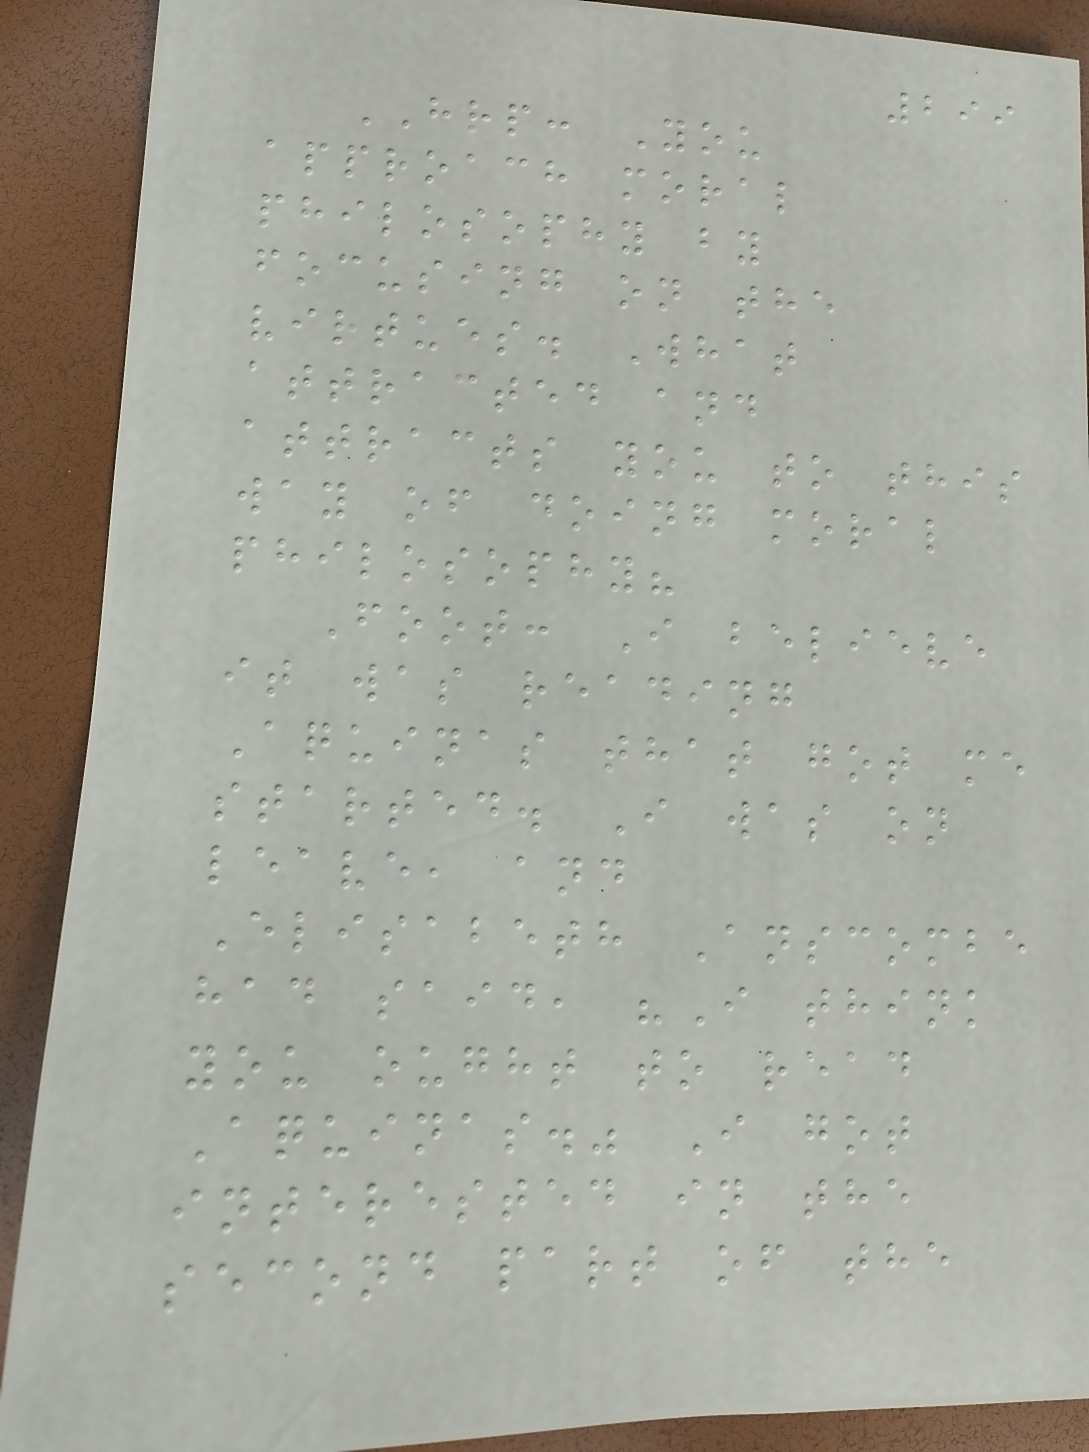299
HRP: You
approach moral
philosophy by
focusing on the
virtues. What
attracted and
attracts you to this
way of doing moral
philosophy?
Foot: I believe
it was reading
Aquinas that got me
started. I was on
leave, and
Elisabeth Anscombe
had said, "I think
you ought to read
Aquinas." I got
interested in the
second part of the
